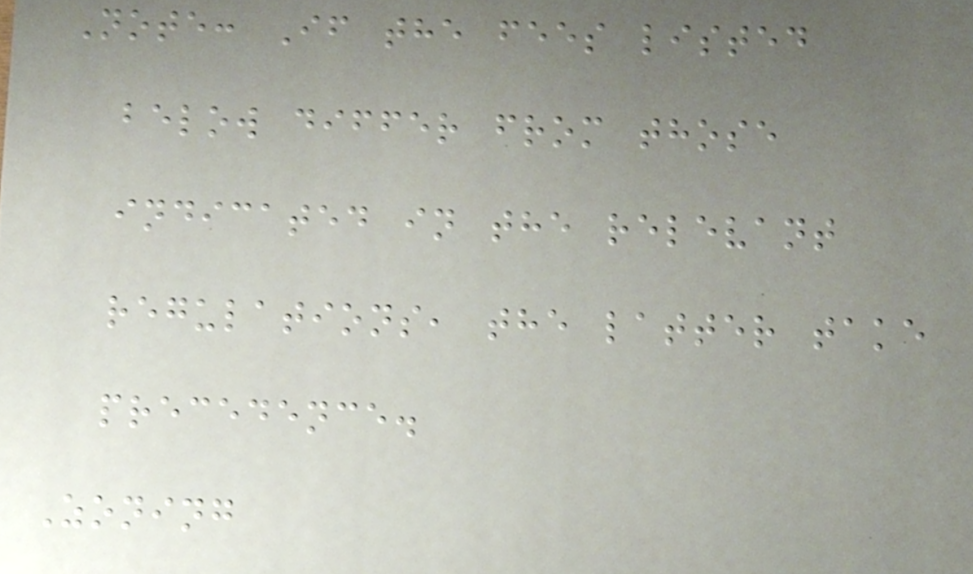Note: If the fees listed
below differ from those
indicated in the relevant
regulations, the latter take
precedence.
Zoning
